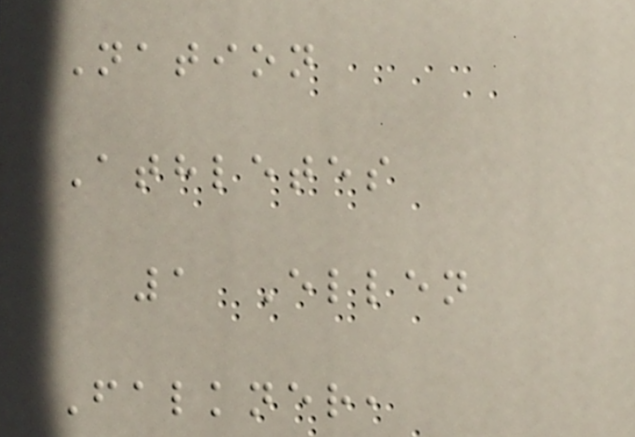Nation
Athletes
1 Ellen
Falkner,
